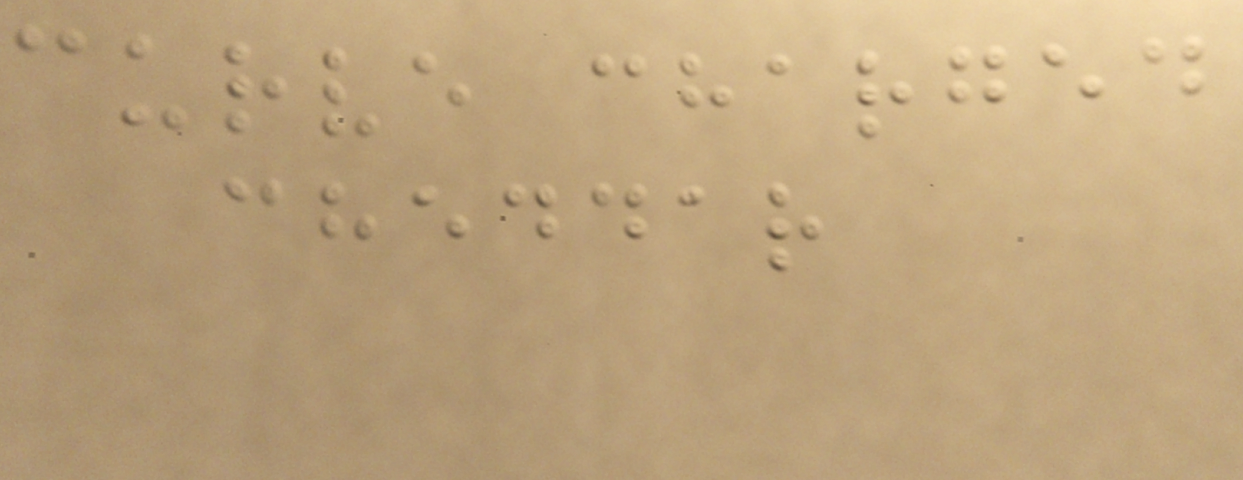curve charged
cheddar
